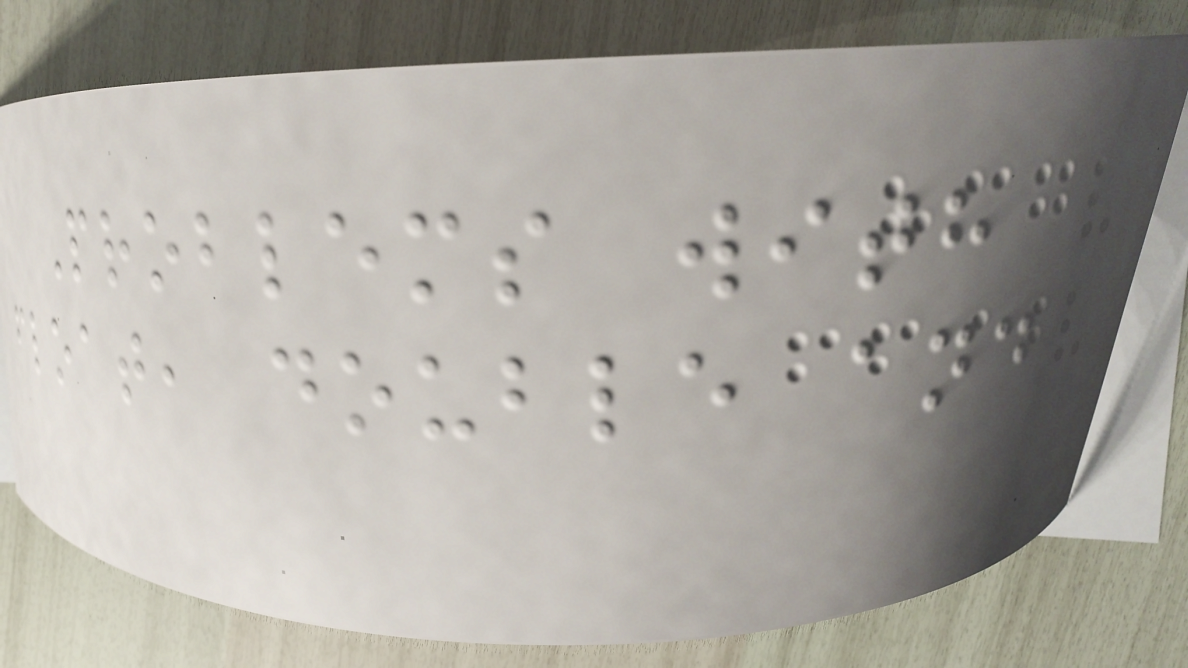Problems with
float, double and
